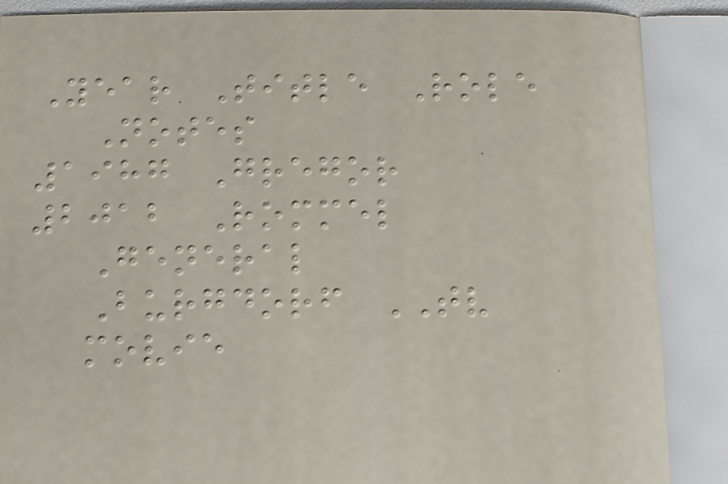Year Title Role
Notes
1987 Gregor
2012 Rommel
General
Burgdorf TV
movie
